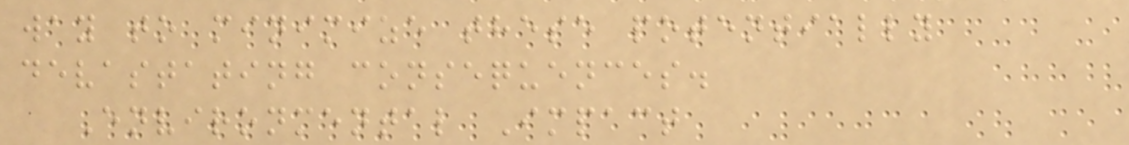way to minimize these potentially
devastating consequences.
Environmental Impact
